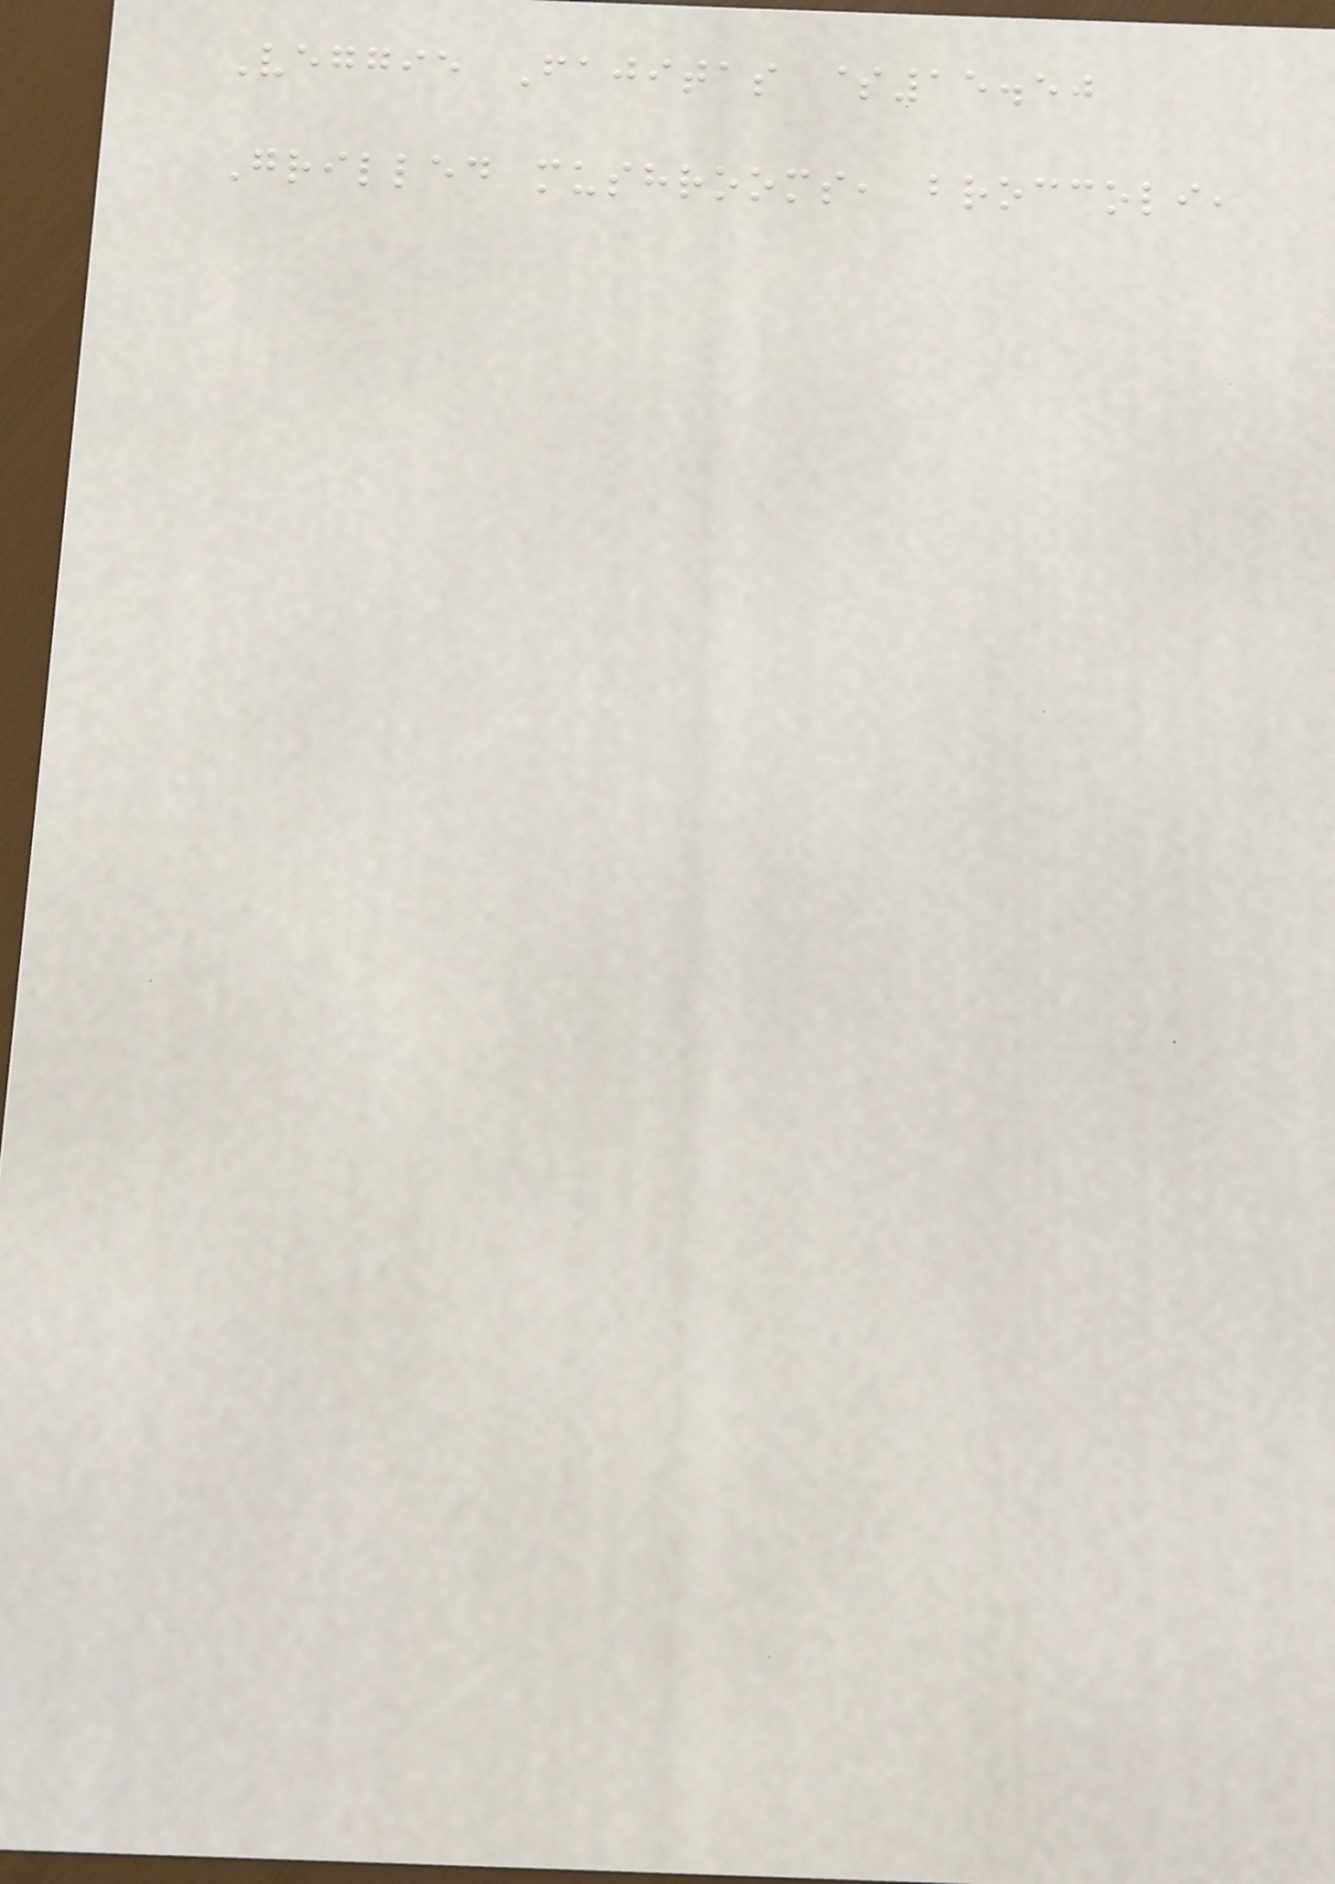Veggie Fajitas $15.50
Grilled mushrooms, broccoli,
